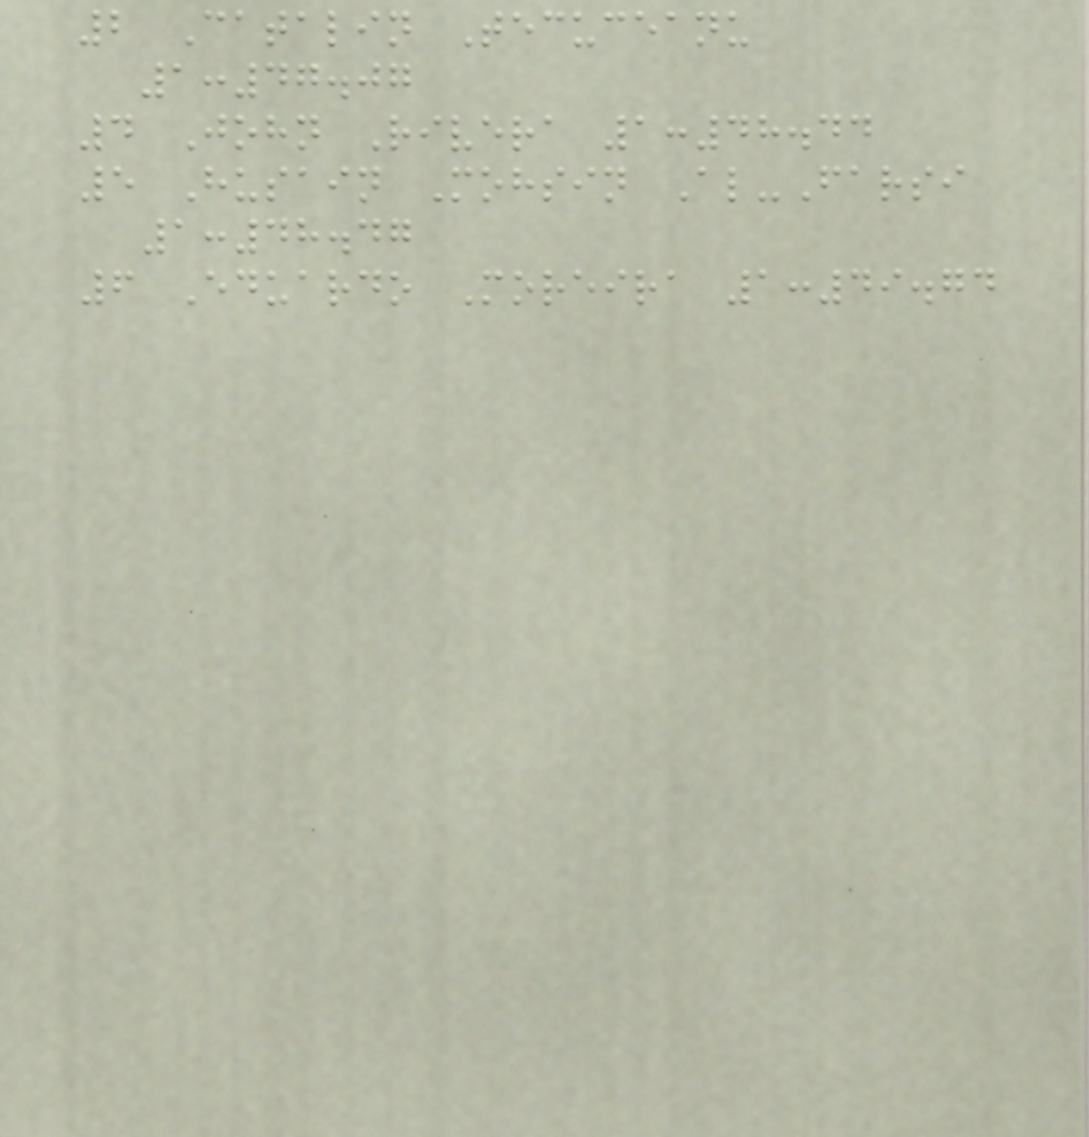2 Catalin Tecuceanu
1:47.07
4 John Rivera 1:48.44
5 Husain Mohsin Al-Farsi
1:48.47
6 Eduardo Moreira 1:49.74
